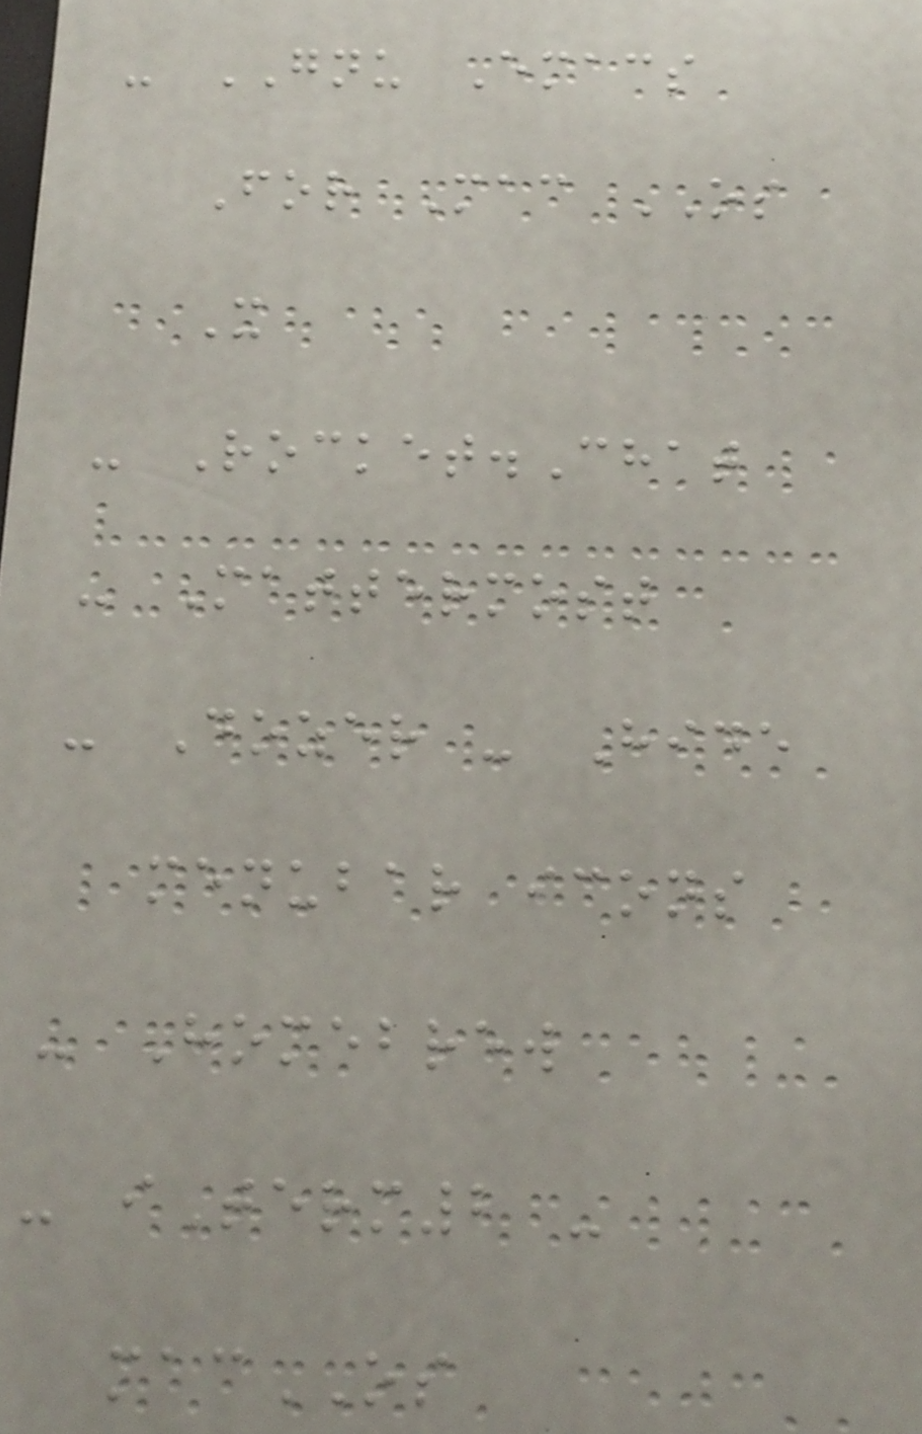- GNU Emacs
For Mac OS
X
- Rocket.Chat
- Mattermost
- Dozer - Hide
menubar icons
- Homebrew
- iTerm2 -
macOS
